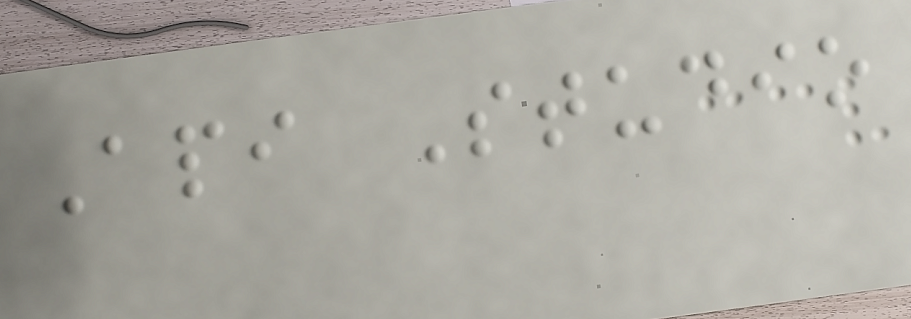Api Studio
